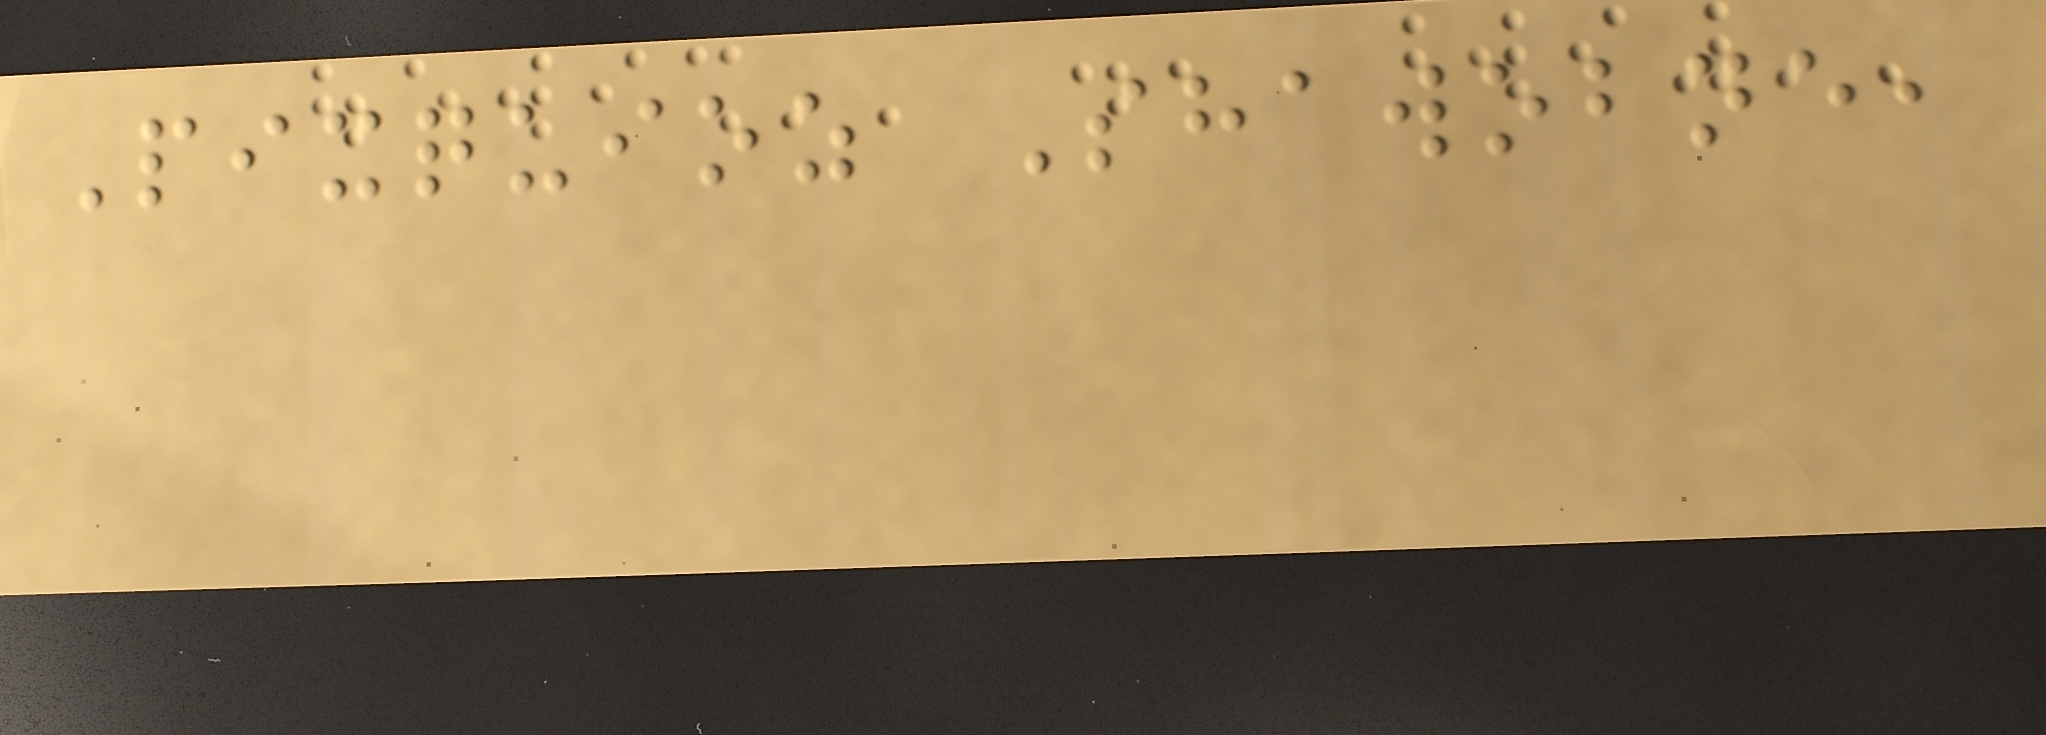Pixquioz Shawobne,
